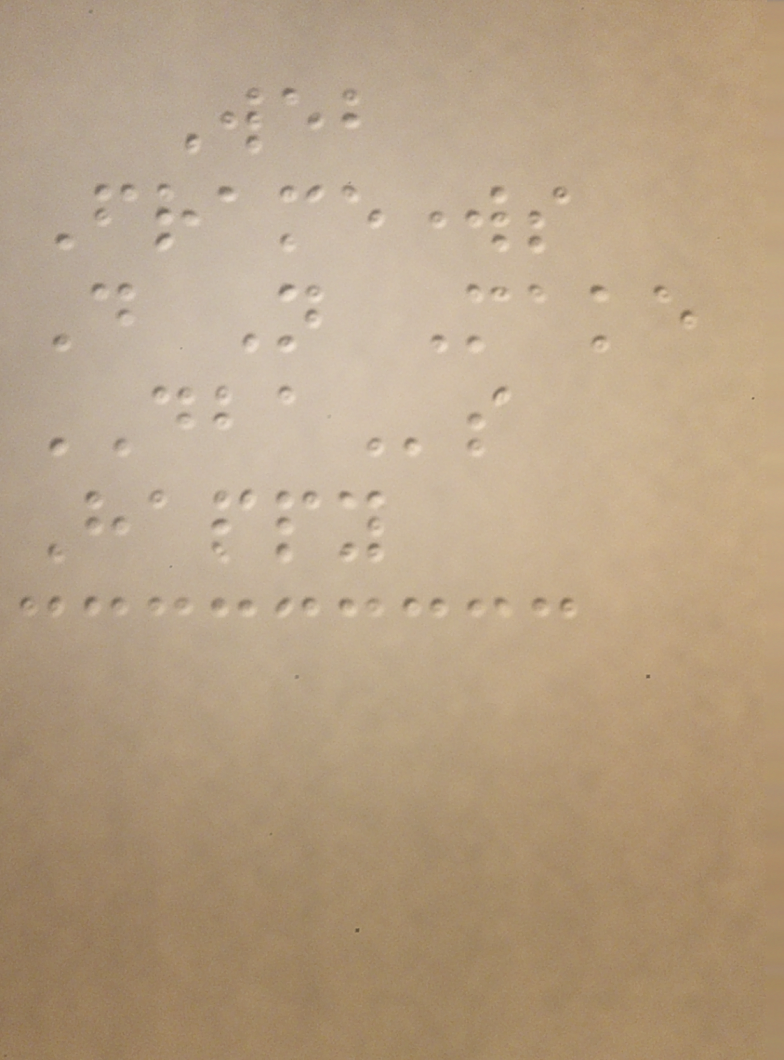Web
Frameworks
Do Not Make
DBAs
Happy
